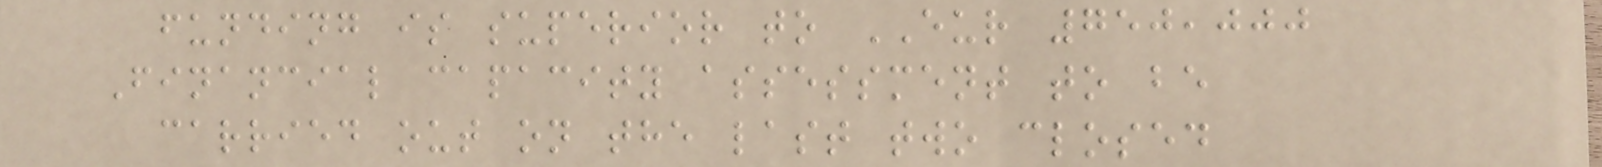funding is superior to EUR 750,000
Financial capacity assessment to be
carried out on the last two closed
